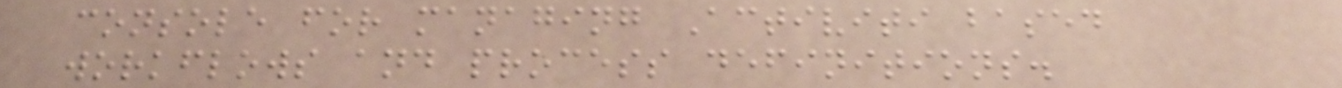console for managing Activiti based
workflows and process definitions.
